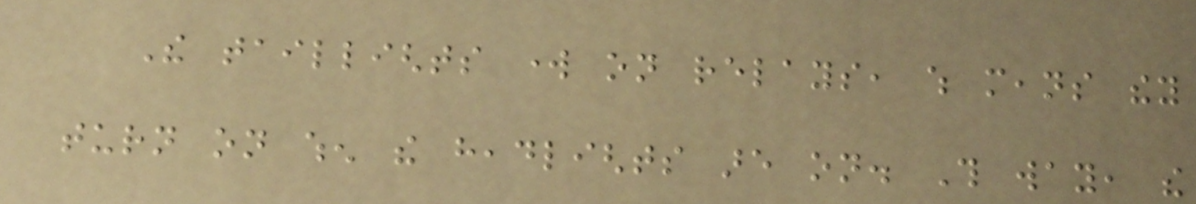The taillights work on relays, which means they
turn on when the headlights are on. This way, the
